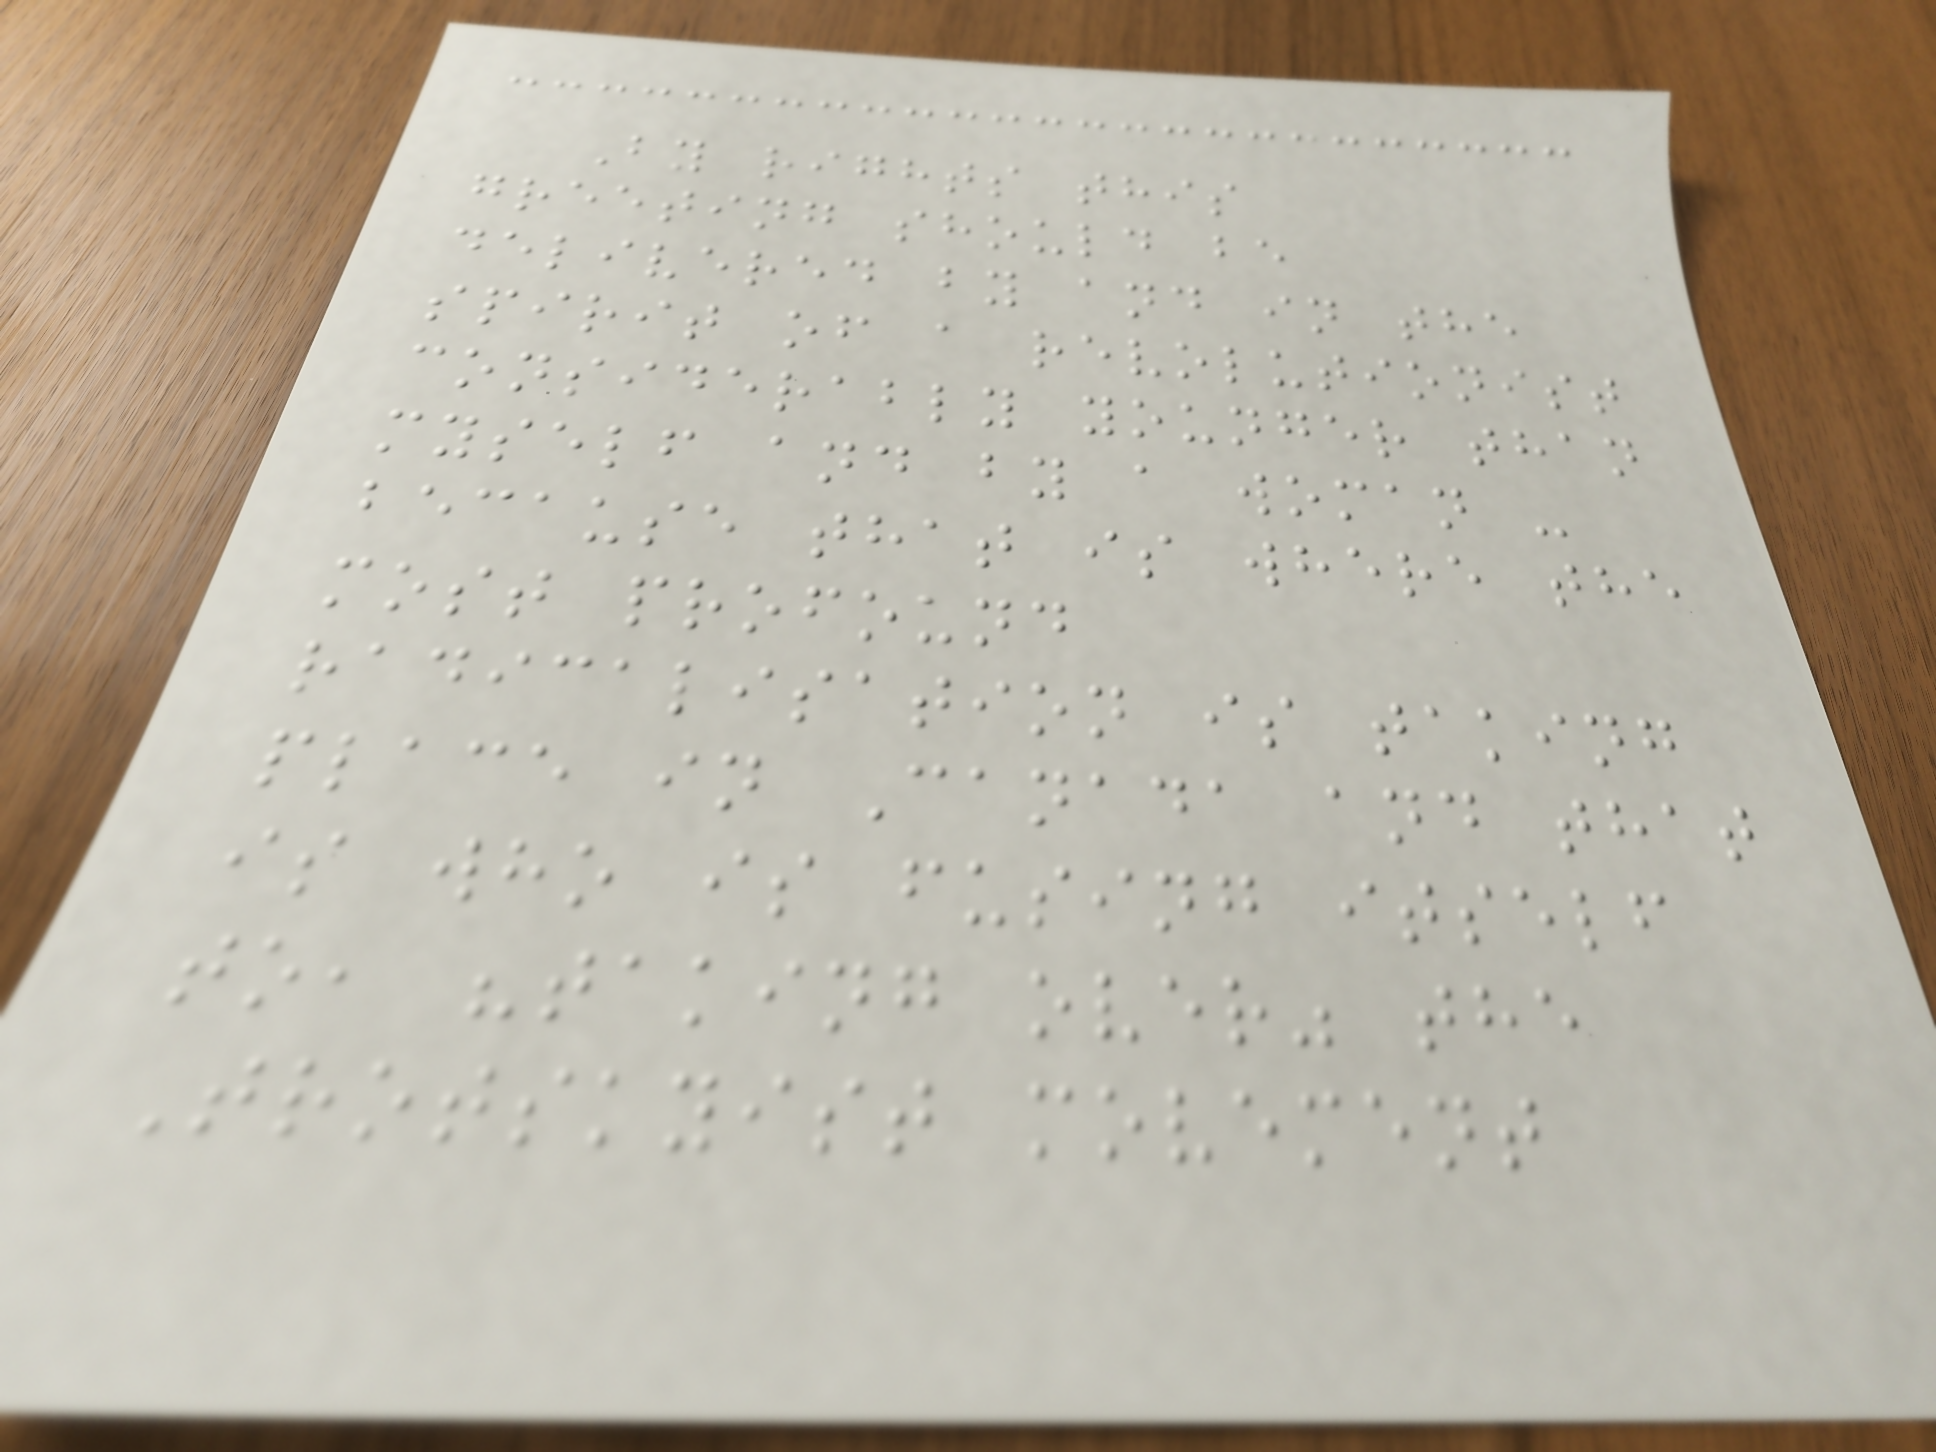By rights this
greeting should be
delivered by and in the
spirit of a revolutionist
considerably younger than
myself and by a woman -
because that is where the
most profound
radicalisation is taking
place in Canada and that
is who is fusing itself
to, "taking over" the
Trotskyist movement
